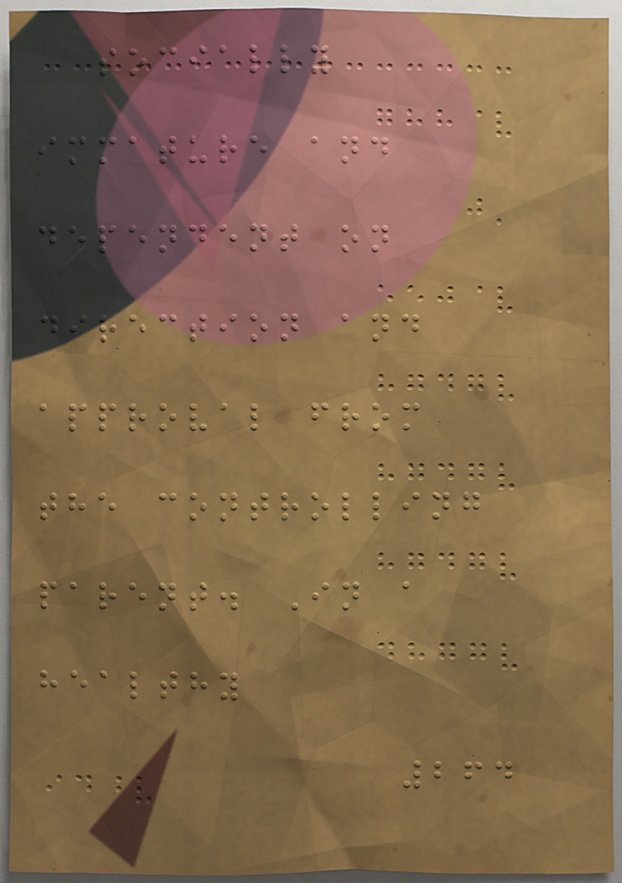socially
immature and
dependent on
direction and
approval from
the controlling
parent. In a
healthy
264
